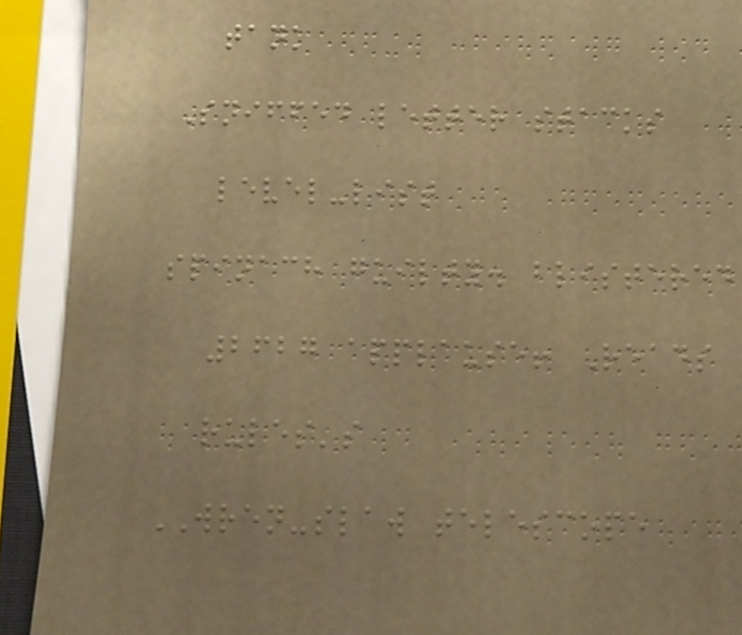tank
Sniffed letter stacks
level-list
spinach guilty. blistered
2627 applause! Reads
rules's
WREN-slaw telescope
